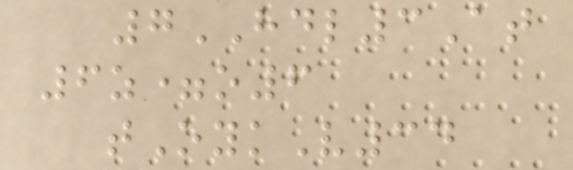7HDL3At
6z=o6
tOykV34
